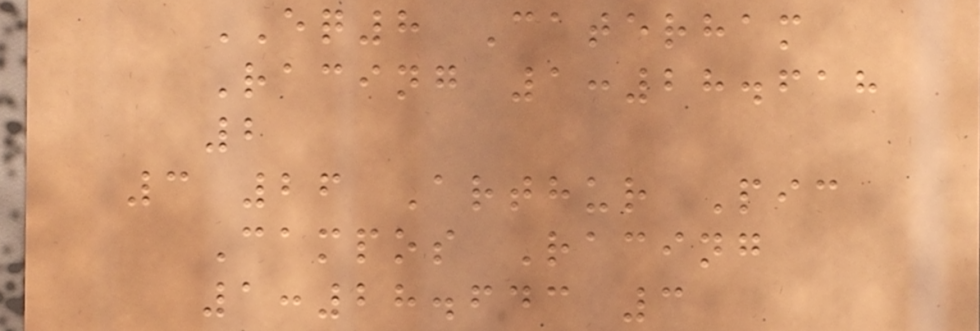EQ8 Caterham
Racing 1:28.618
2
3 26 Arthur Pic
Campos Racing
1:28.643 3
